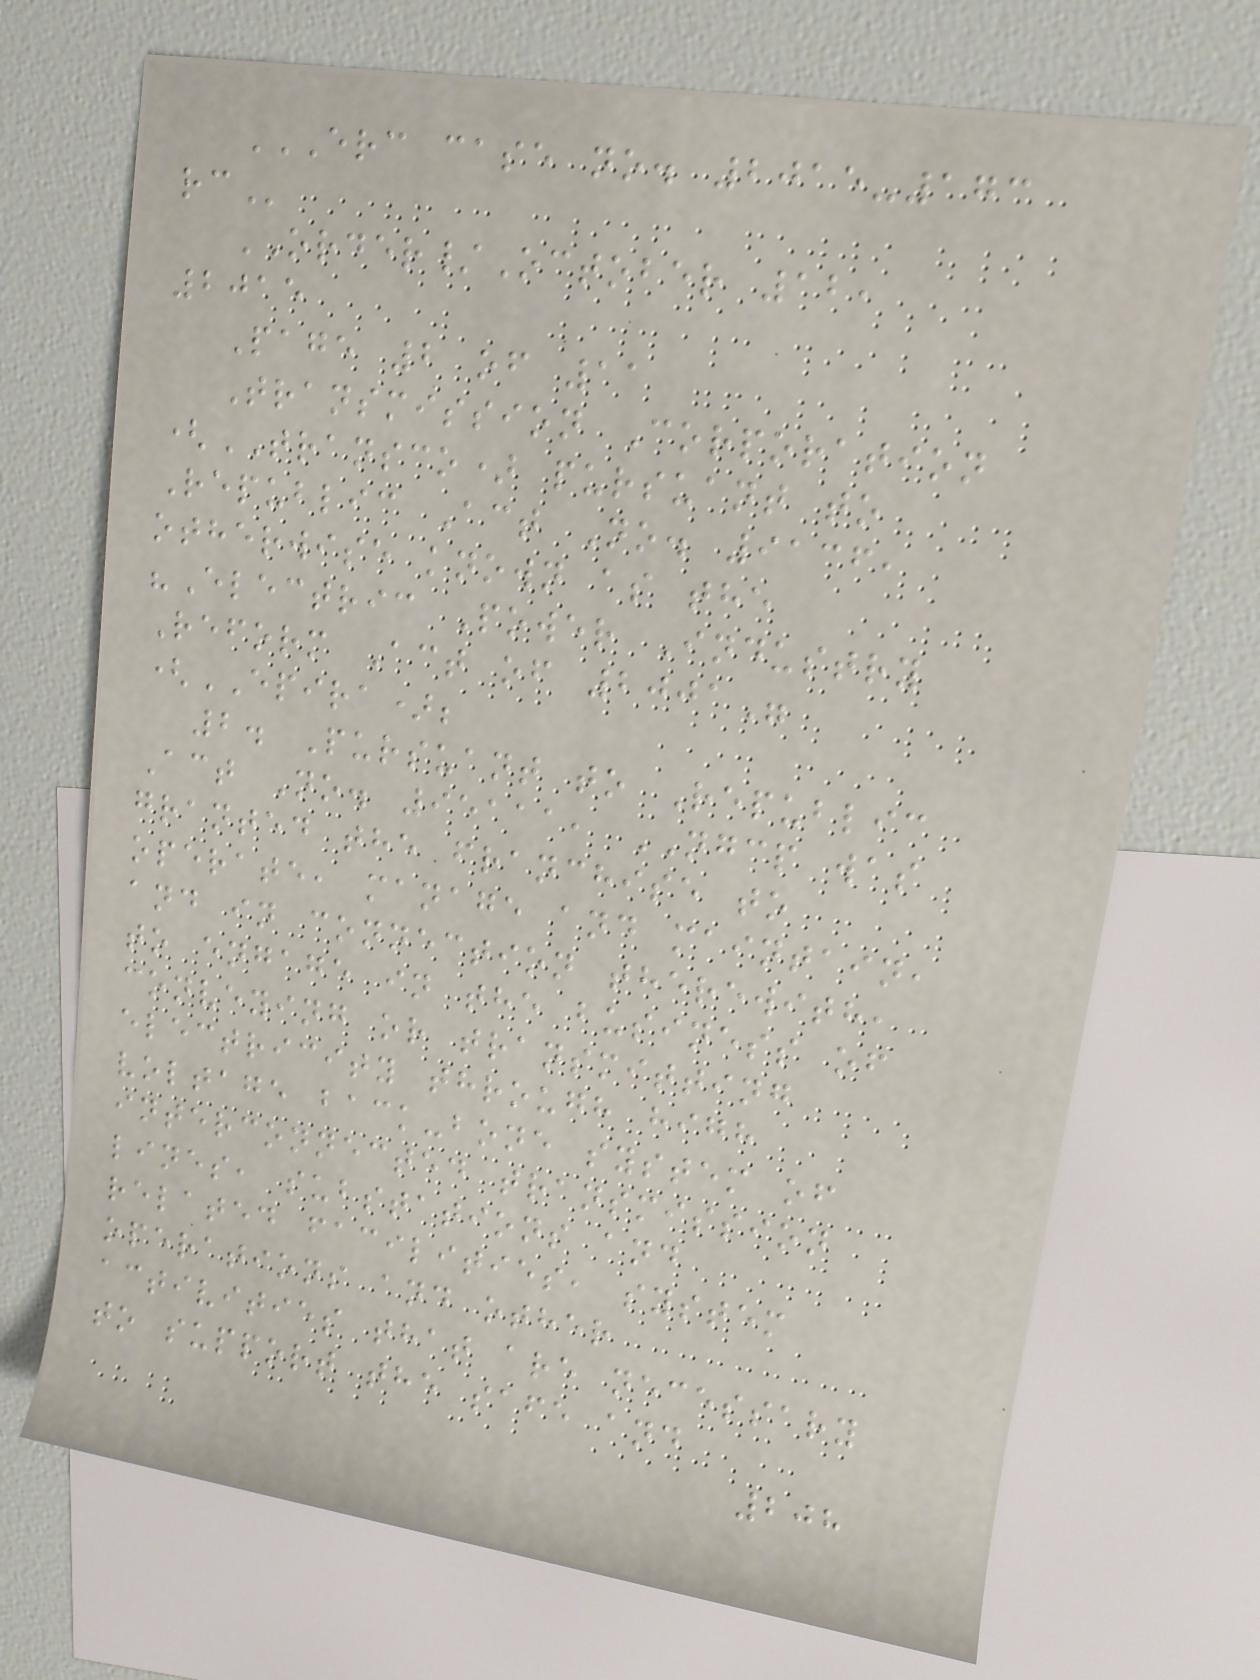ERC CASE NO. 2015-173
RC
ORDER/October 12,
2015
Page 2 of 11
Transmission Corporation
(TRANSCO) pursuant to
Republic Act No. 9136,
otherwise known as the
"Electric Power Industry
Reform Act of 2001"
(EPIRA);
2. Pursuant to Republic
Act No. 95111, NGCP was
granted the franchise to
operate, manage and maintain,
and in connection therewith,
to engage in the business of
conveying or transmitting
electricity through high
voltage back-bone system of
interconnected transmission
lines, substations and
related facilities, system
operations and other
activities that are necessary
to support the safe and
208
